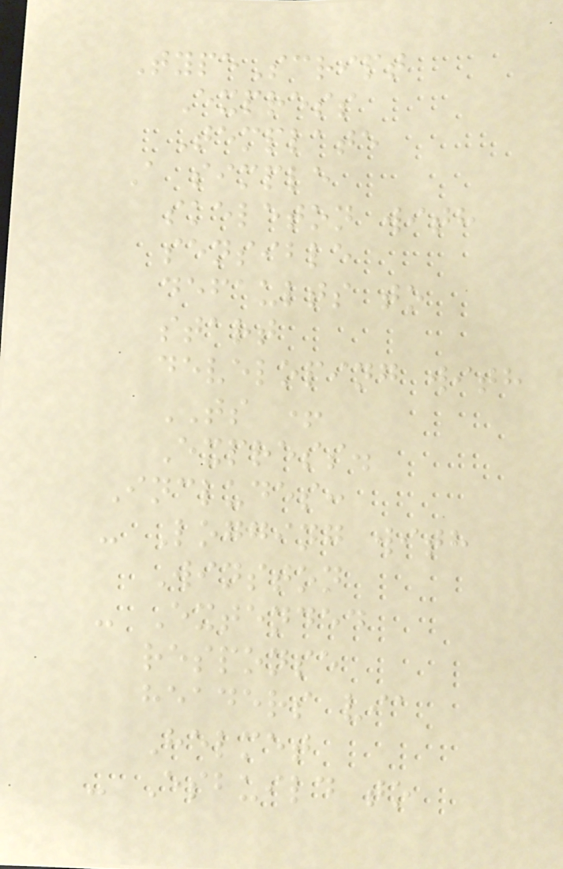TypeScript
Express
Template
A simple
skeleton with
sensible
defaults to
start
developing with
TS +
Express.
Includes:
- Logging with
Winston
- Extended
response
headers via
Helmet
- Esbuild to
